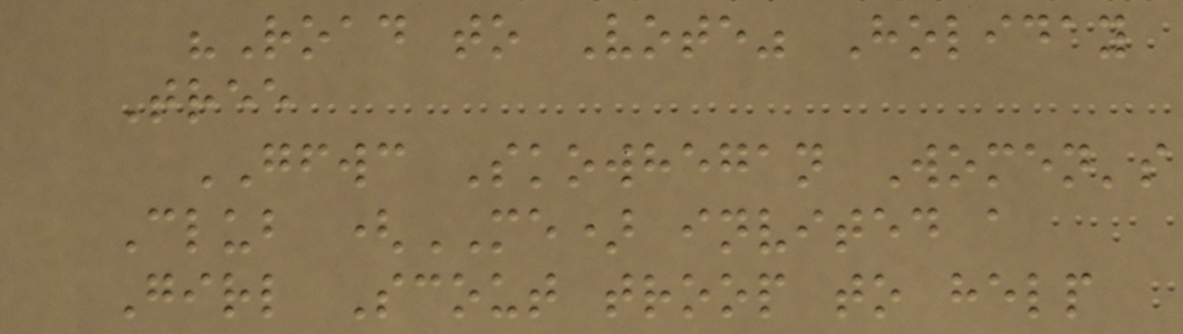"Road to Vote" Holiday
Tree
GFWC Skowhegan Women's
Club (ME) invited a
Girl Scout troop to help
